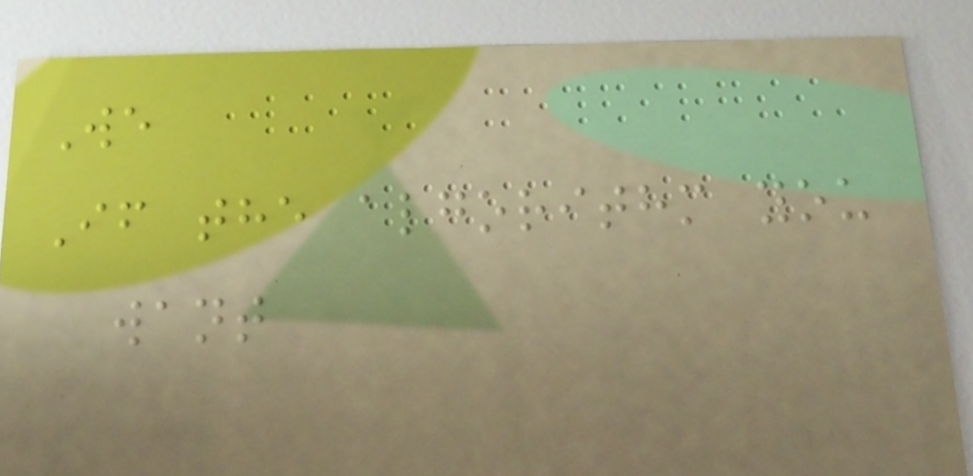We
If the algorithm you
want
